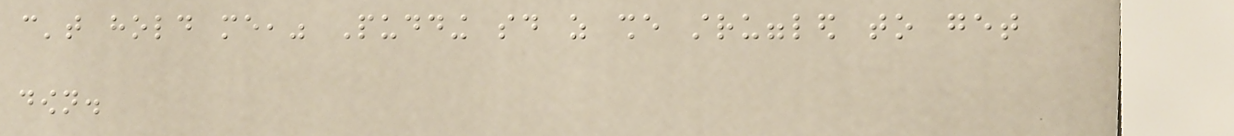can't hold me," Pudding said as she struggled to get
down.
